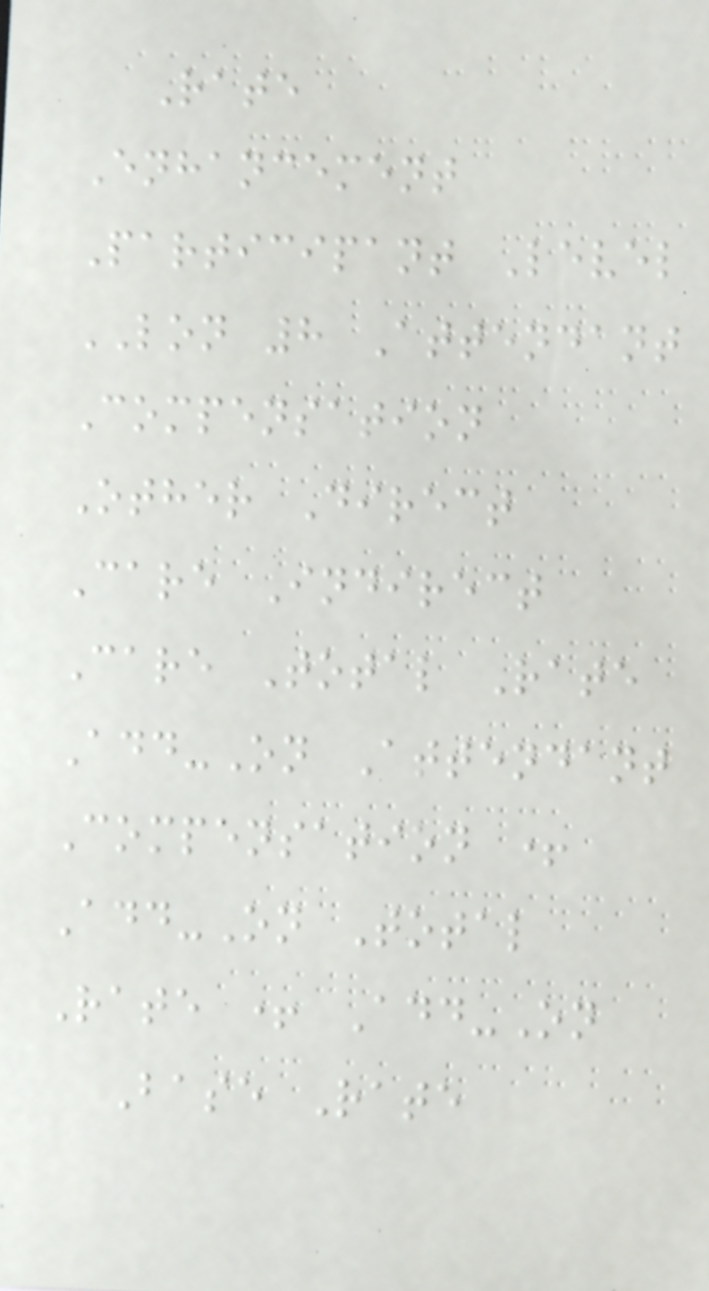Rate
Enhancement
Participant Level
LON 8 Attendant
Compensation
Other Direct
Care Indirect
Care Total Rate
Add-On Attendant
Compensation +
Add-On Total
Rate + Add-On
Base Rate
